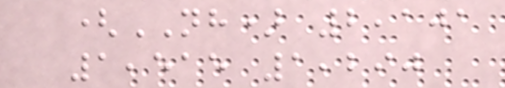(NH) 2,101
1,515 1,290
